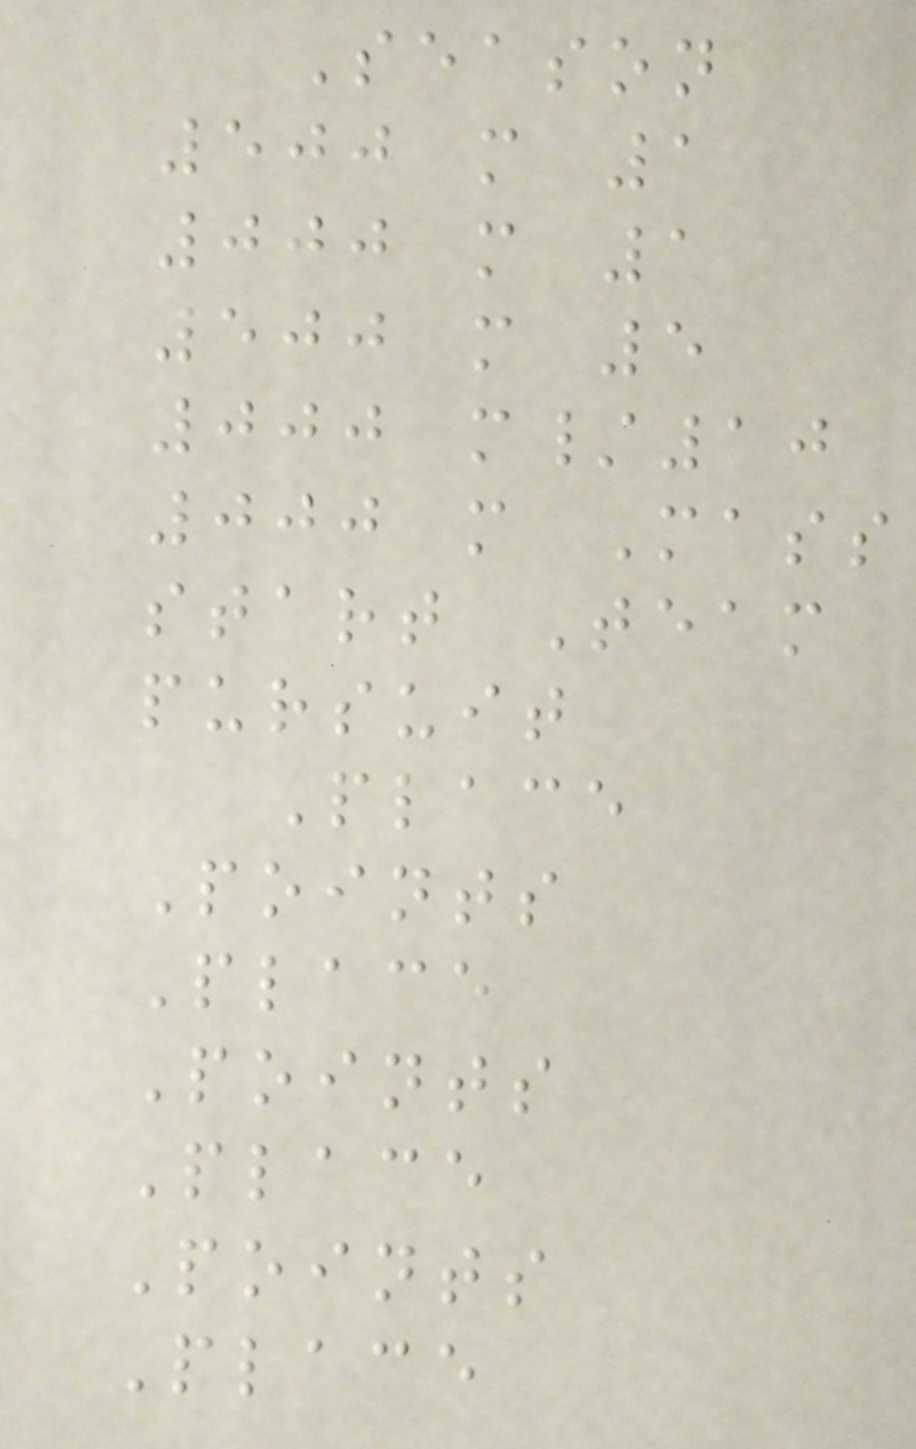Season
500 m 1
000 m 1
500 m 5
000 m/10
000 m Mass
start Team
pursuit
Place
Points
Place
Points
Place
Points
Place
